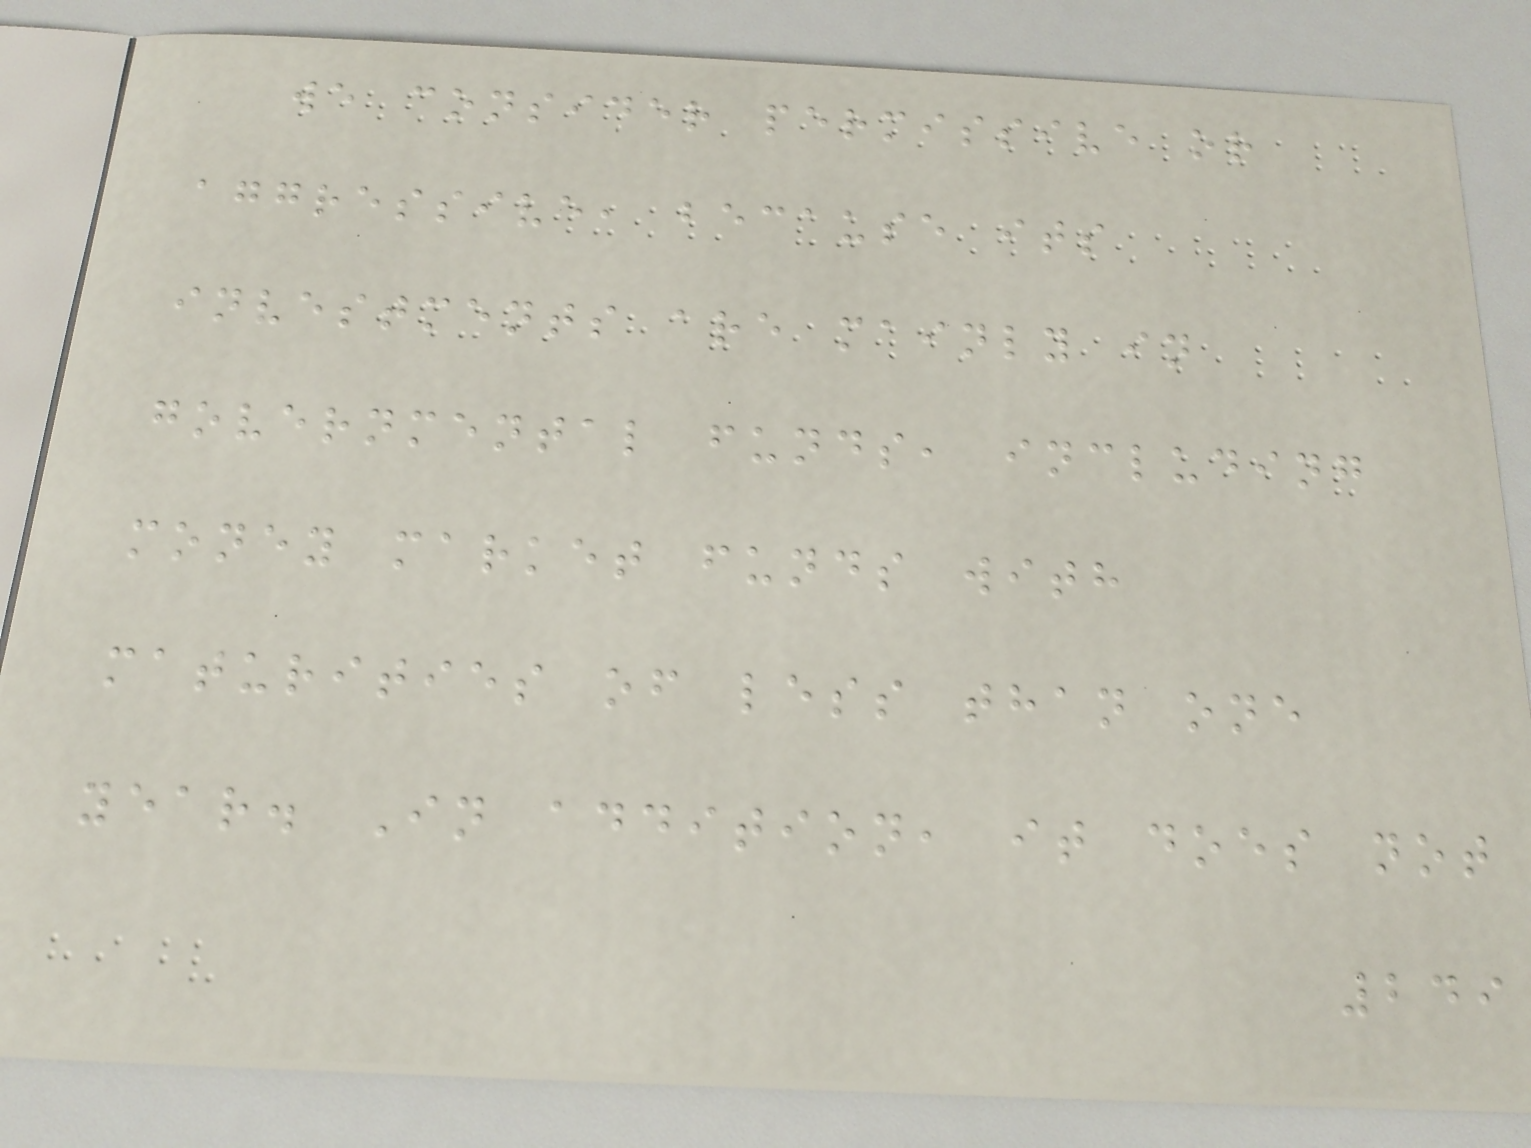we consider permissive or
aggressive, because its
investments are mainly in
governmental funds, including
money market funds with
maturities of less than one
year. In addition, it does not
249
